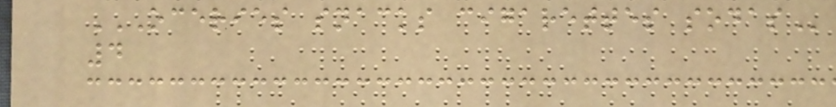OCERIES SNACKS CIGARETTES SODAS
4
